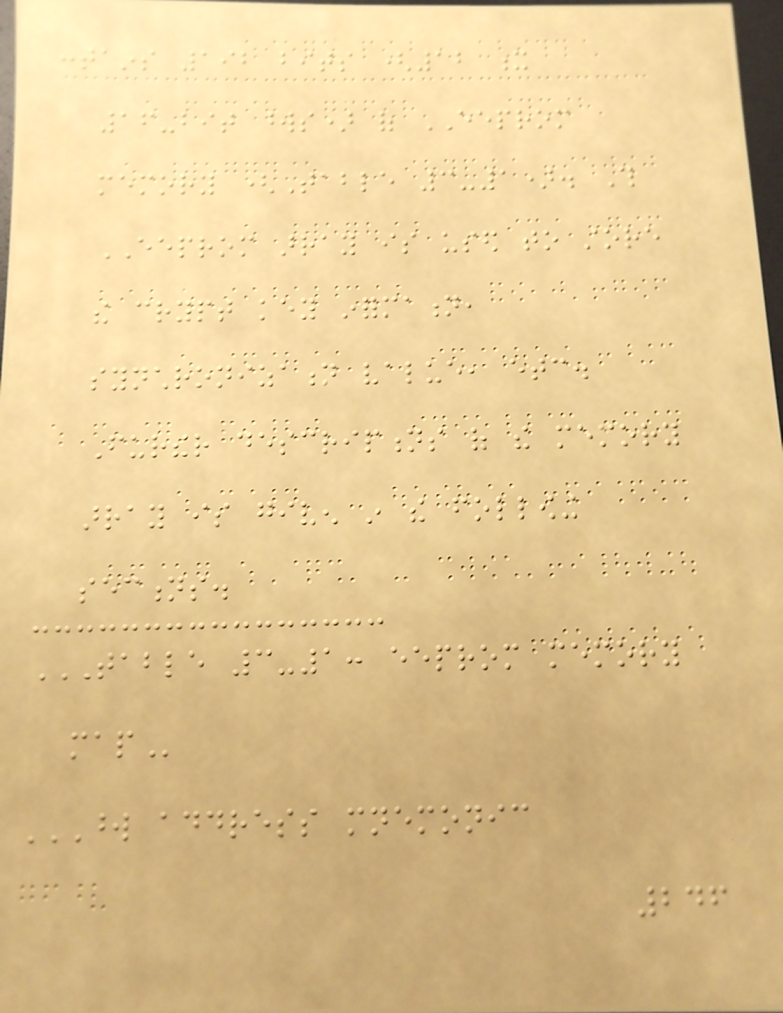contains 192 bits (12 x
16-bit words) of EEPROM
memory (Table 3-1). This
EEPROM array is used to store
the crypt key information,
synchronization value, etc.
Further descriptions of the memory
array is given in the following
sections.
TABLE 3-1: EEPROM MEMORY
MAP
WORD ADDRESS MNEMONIC
246
